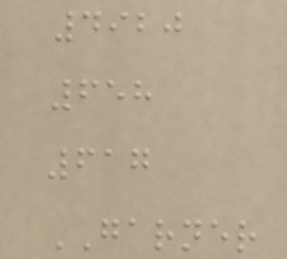4920
658
617
GARNER
